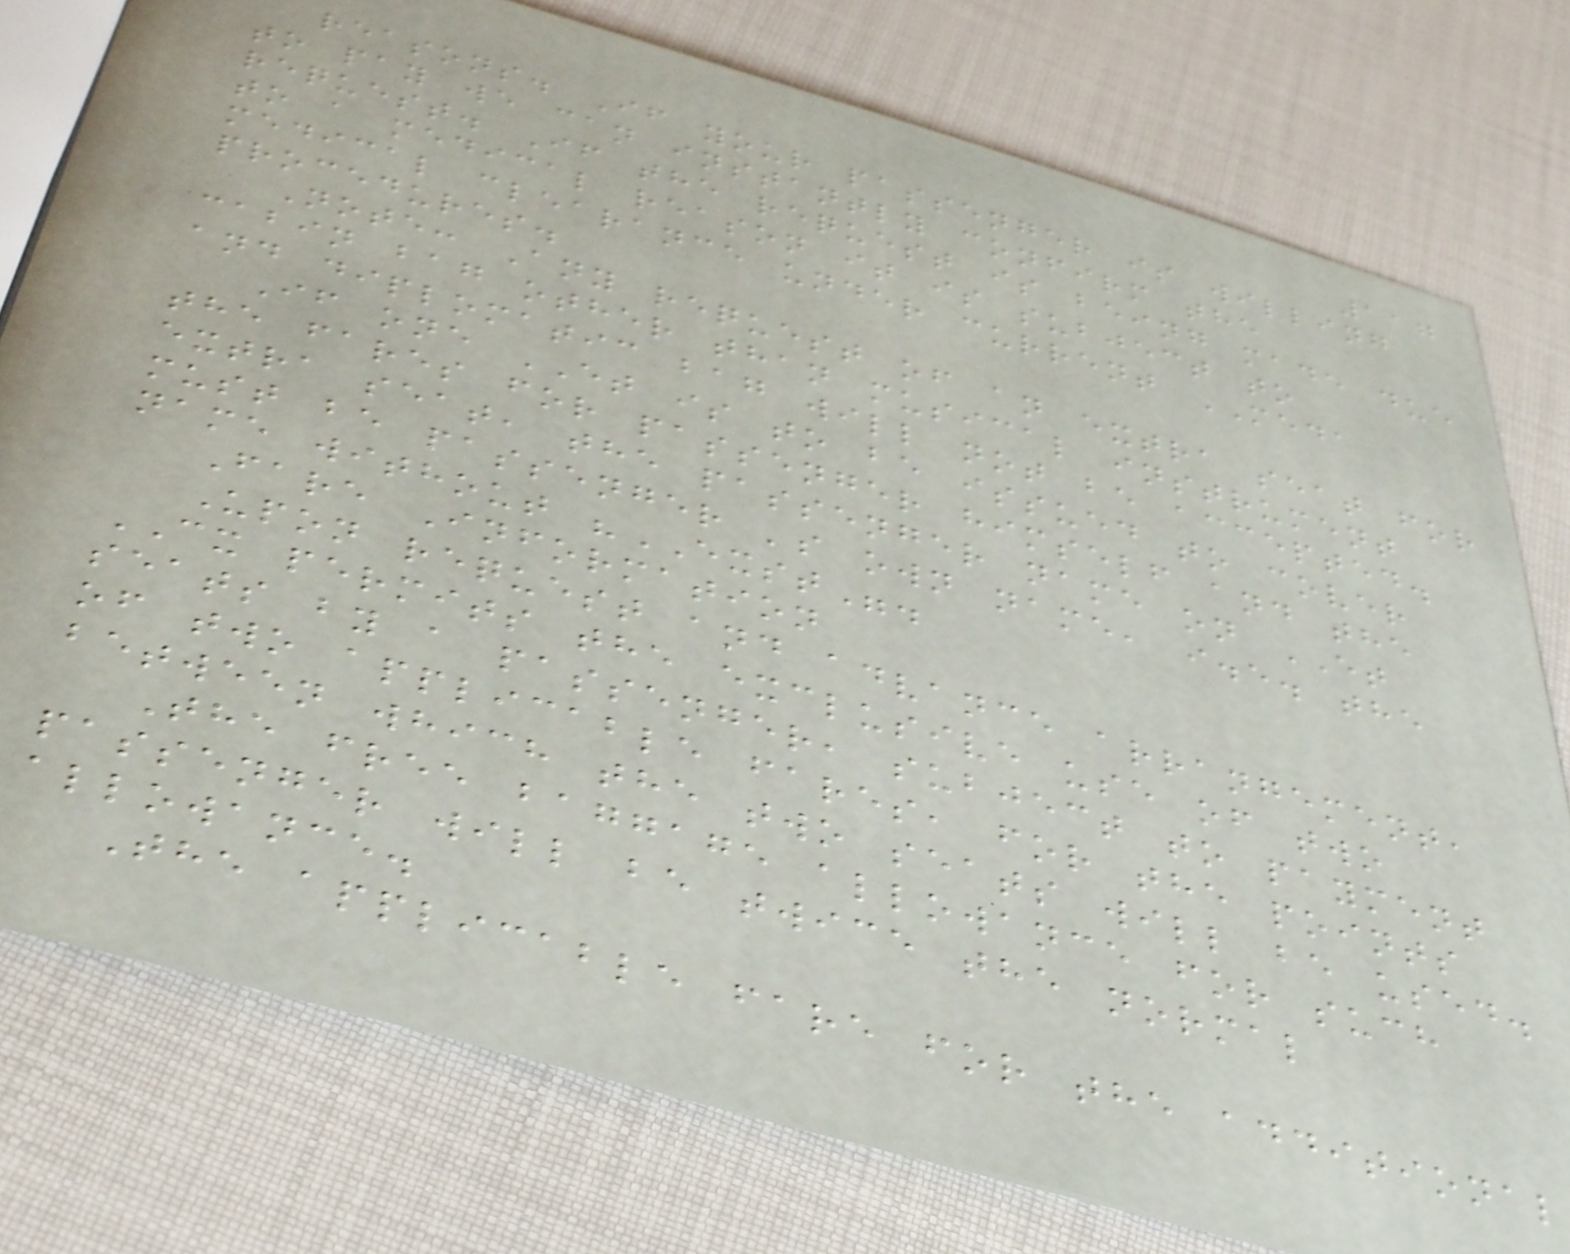117
reasons. If your passenger is willing
to pay we can instantly confirm the
request. If the request is being made due
to a medical reason it is subject to
medical clearance under current MEDA
procedures.
Note: Any request of an extra seat for
cabin bag other than musical instrument
and diplomatic bag will not be accepted.
If one ET is to be issued to cover
the fares for passenger himself and the
extra seat, the passenger name on ET
must be passenger 's own name, i.e. the
name without "EXST".
Fare Information
Upon request and advance arrangement,
CX permits the exclusive use of two
seats by a passenger, subject to payment
of two applicable fares, for the points
between which the two seats will be used.
The free baggage allowance for such
passenger will be twice the normal
allowance.
The applicable fare for the additional
